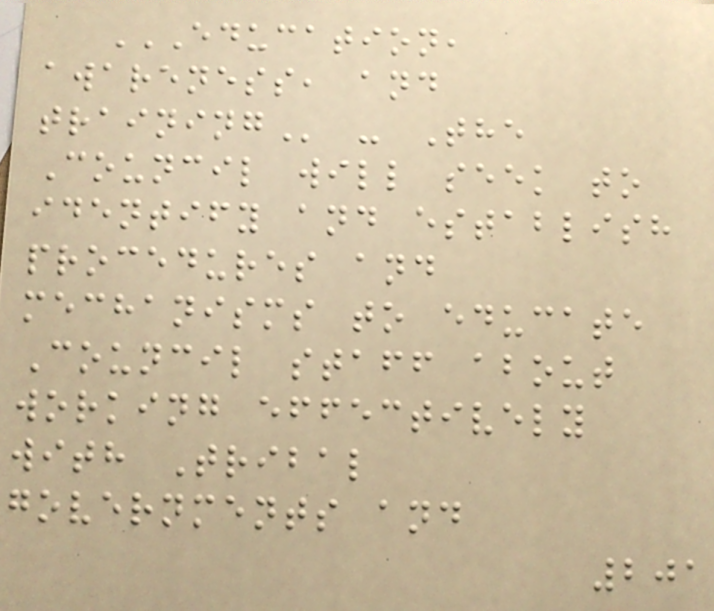EDUCATION,
AWARENESS, AND
TRAINING - The
Council will seek to
identify and establish
procedures and
mechanisms to educate
Council staff about
working effectively
with Tribal
governments and
201
